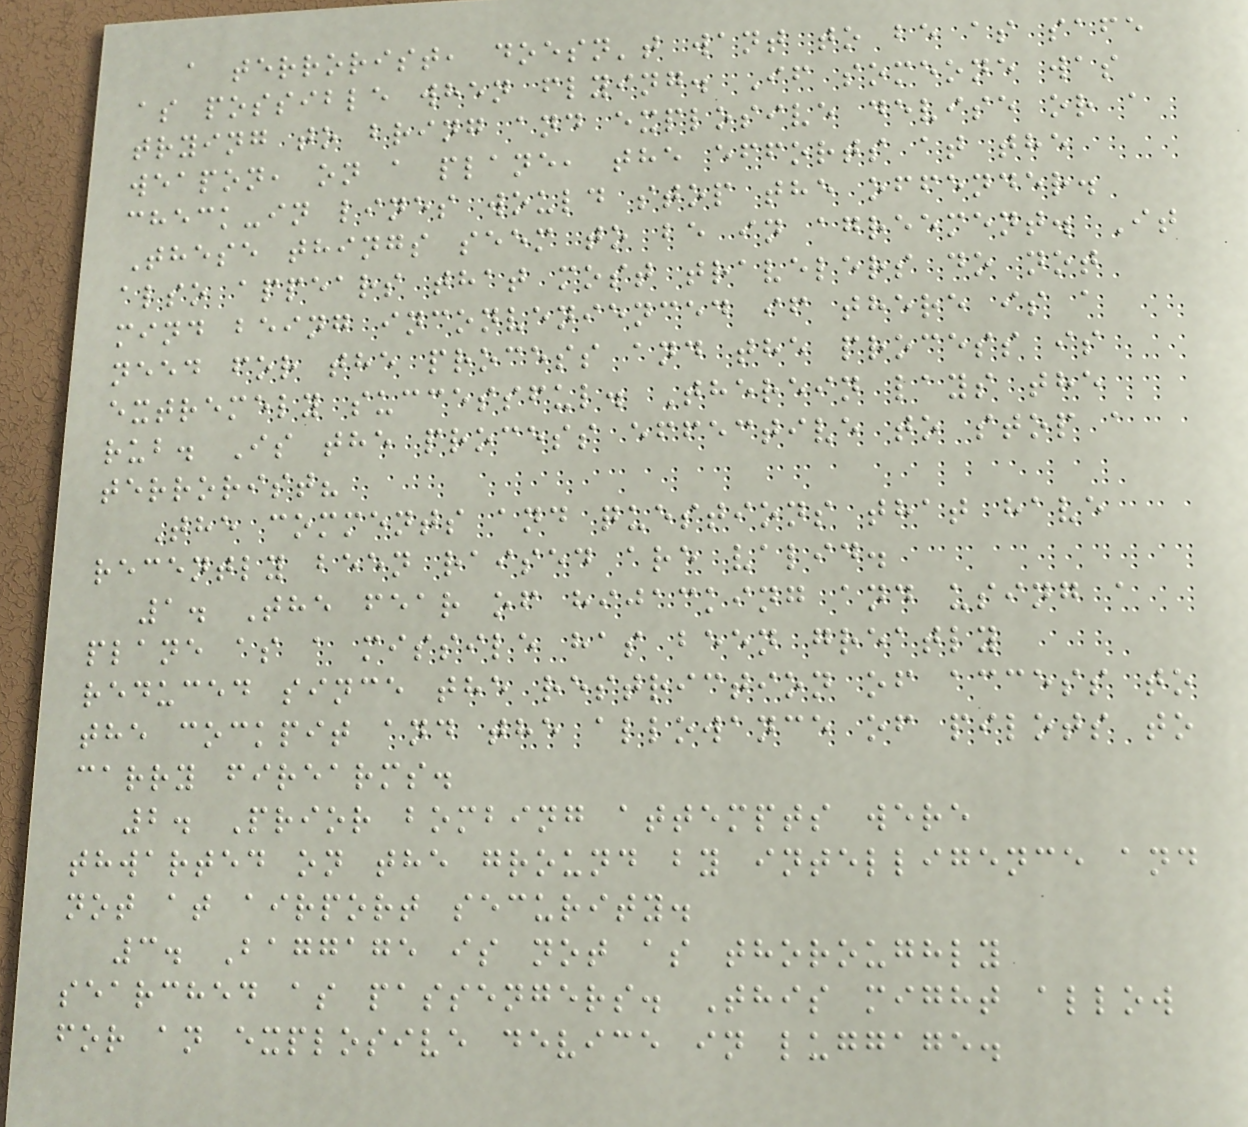a terrorist, doesn't want to be as safe
as possible when flying. If someone was
trying to bring and explosive devise or a
weapon, on a plane, the efforts at the
check-in lines would stop the offender.
These things seem to be in agreement. It
also appears that most travelers do not
mind being inconvenienced if there is a
need for the process and the process is
extremely successful. Therein lays the
rub. Is the process effective to stop a
terrorist?
The comments and questions that have
recently been raised are valid.
1. The fear of hijacking and using a
plane as a missile has been greatly
reduced since the restriction of access to
the cockpit and the allowance of pilots to
carry firearms.
2. Prior bombing attempts were
thwarted on the ground by intelligence and
not at airport security.
3. Baggage is not as thoroughly
searched as passengers. This might allow
for an explosive device in luggage.
